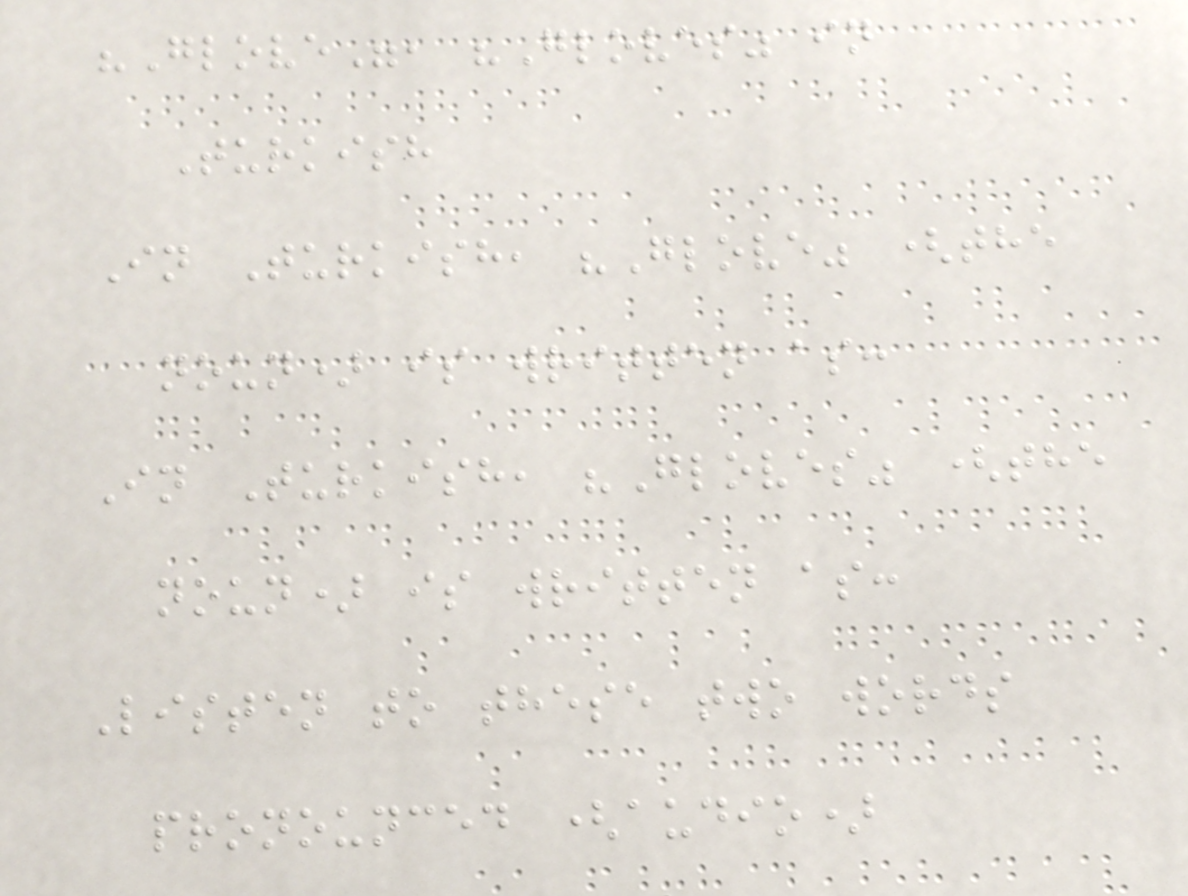"Glove", "Gloves" in
Turkish
In Turkish, "Glove" (the
noun) is written as:
In Turkish, "Gloves" (the
noun) is written as:
Listen to these two words
pronounced (audio)
